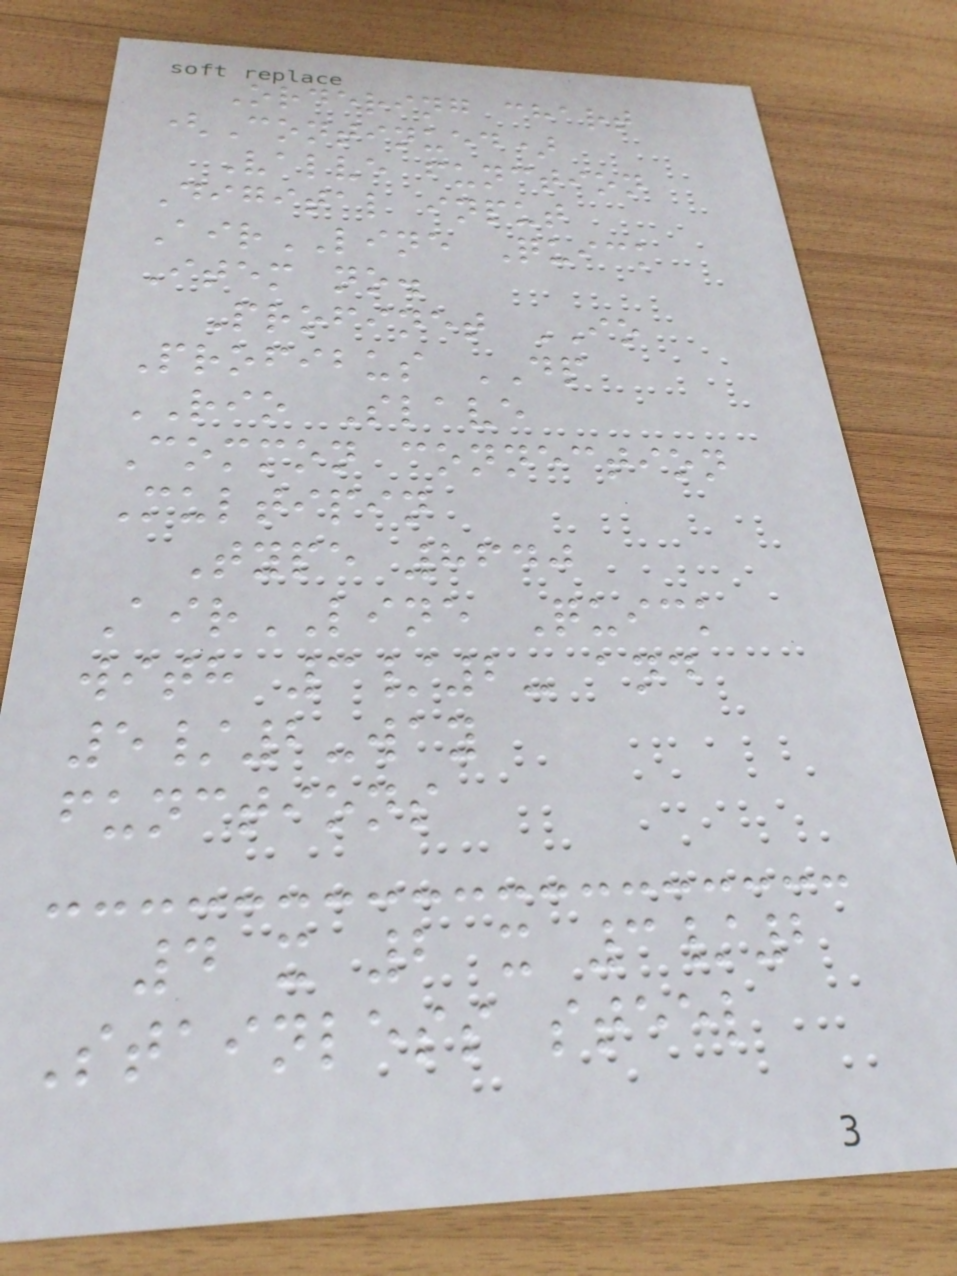Ordering chart
(Continued)
Valve function
Digital input
AirLINE Quick
Item no.
Profinet IO
Profibus DP
RIO Slave
Common connection
Multipin
Type 8640
AirLINE Quick
with 3/2- and
5/2-way
functions
4 x 2 x 3/2
Stainless steel
